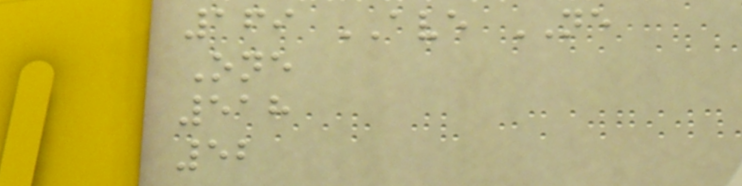169 AVE NE
One
518
52
